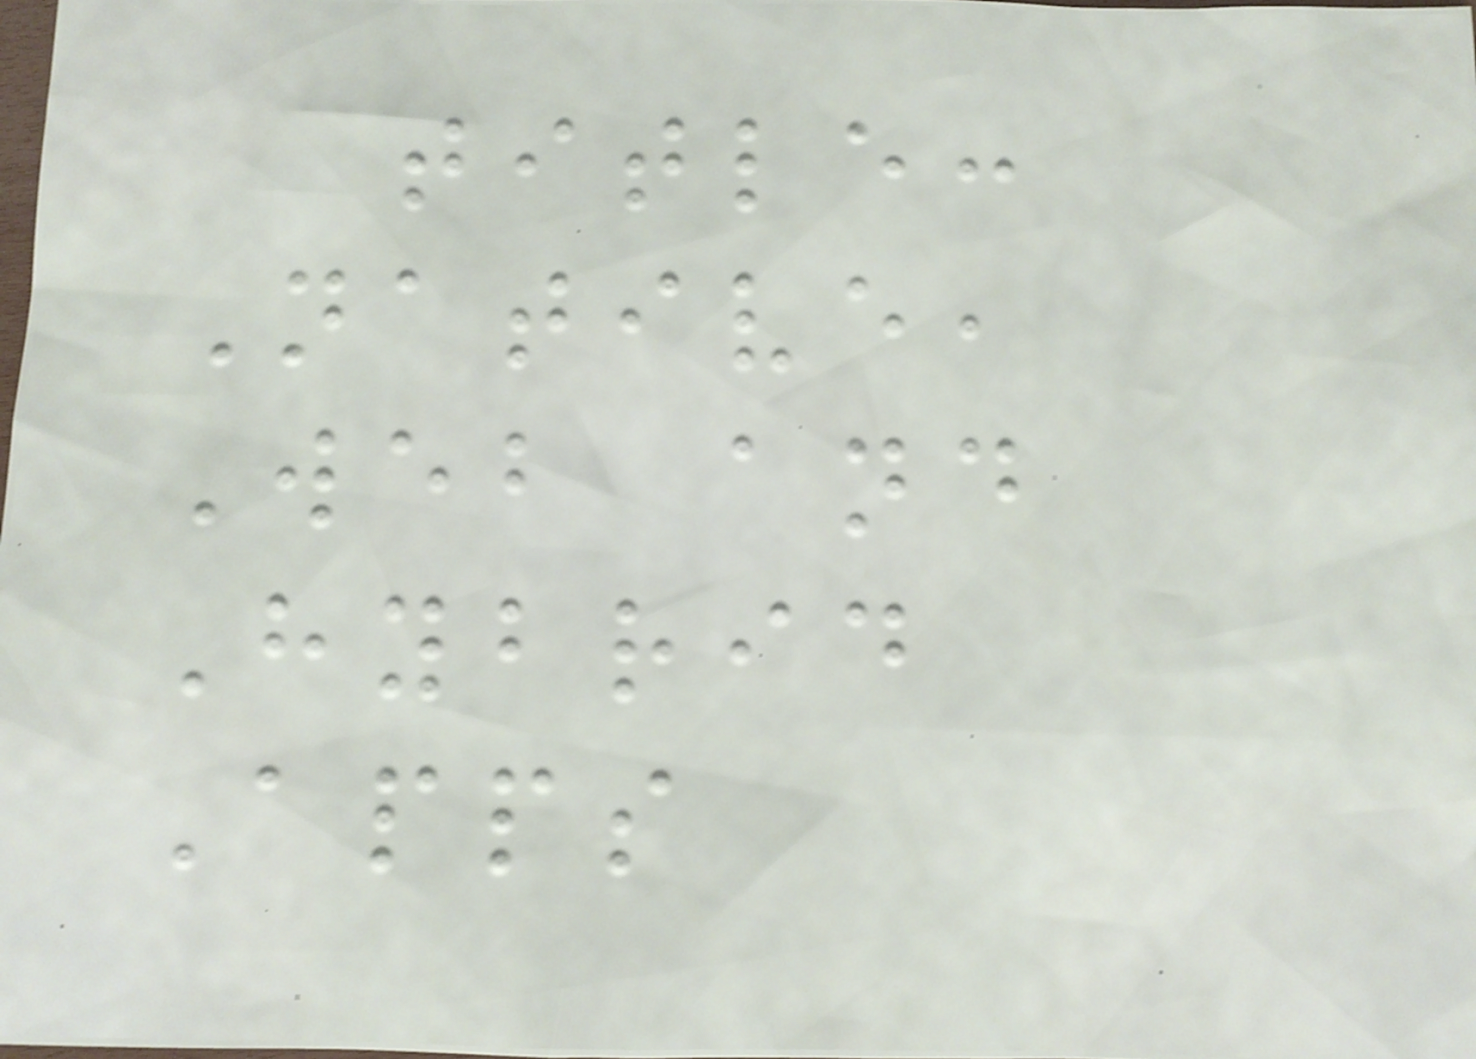title:
Native,
Web and
Hybrid
Apps
